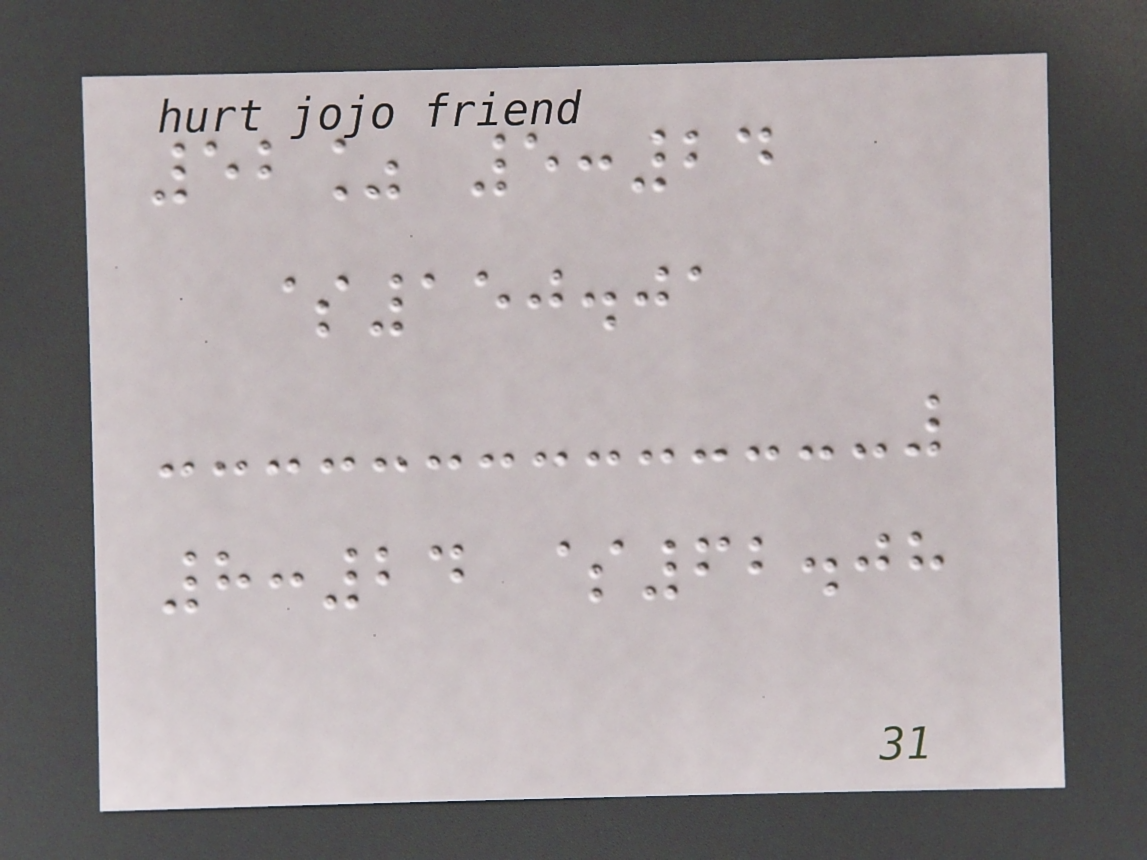52% 5:24
$150.01
8:24 $62.08
